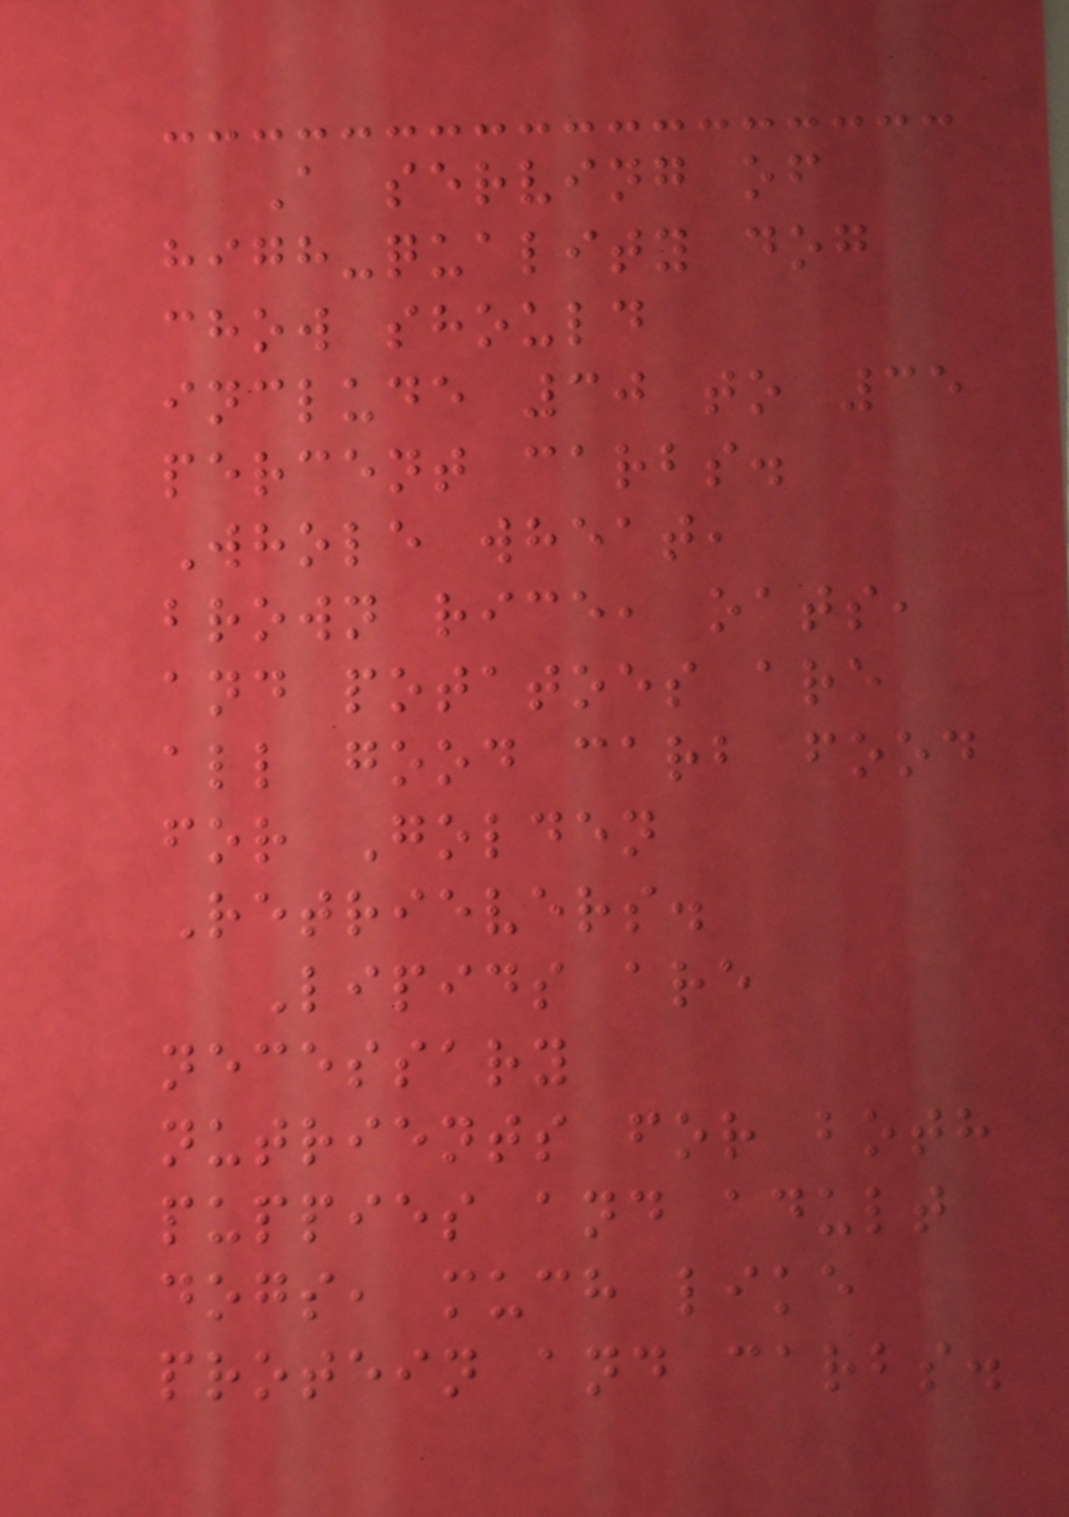A serving of
high-quality dog
chow should
include 30 to 35
percent carbs.
Whole wheat,
brown rice, oats,
and potatoes are
all good carb food
for Golden
Retrievers.
Lipids are
necessary
nutrients for both
puppies and adult
dogs, much like
protein and carbs.
